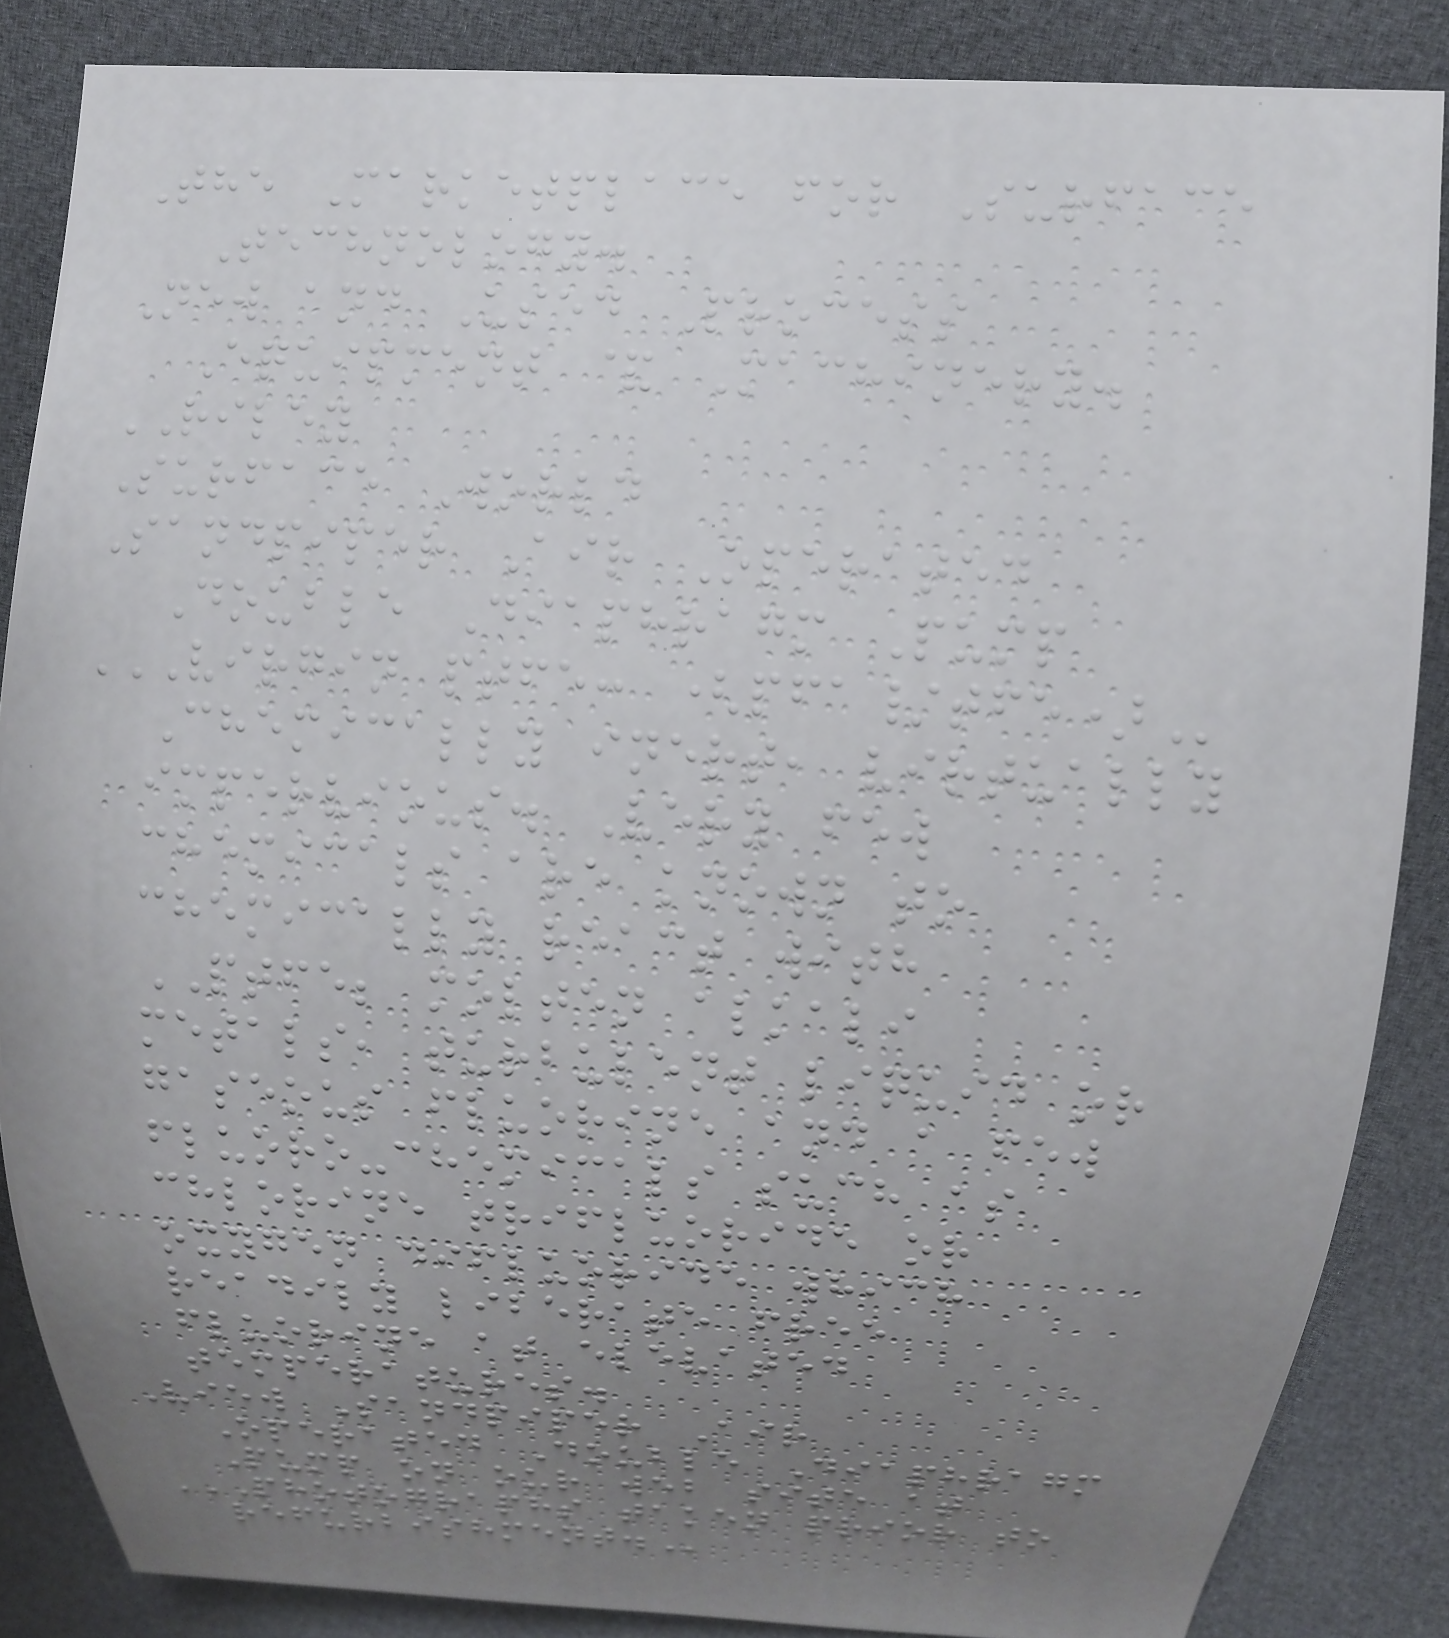The Marketplace for Surface
Technology.
New and Used Process
Equipment & Machinery.
RILEY
Surface World
Sandpiper Air Operated
Double Diaphragm Pump
VIRGIN PTFE: (PFA/TFE)
Chemically inert, virtually
impervious. Very few
chemicals are known to
chemically react with
PTFE; molten alkali
metals, turbulent liquid or
gaseous fluorine and a few
fluoro-chemicals such as
chlorine trifluoride or
oxygen difluoride which
readily liberate free
fluorine at elevated
temperatures.
View Sandpiper Air
Operated Double Diaphragm
Pump on our web site at
PHOTOGRAPHS TAKEN PRIOR TO
REFURBISHMENT.
